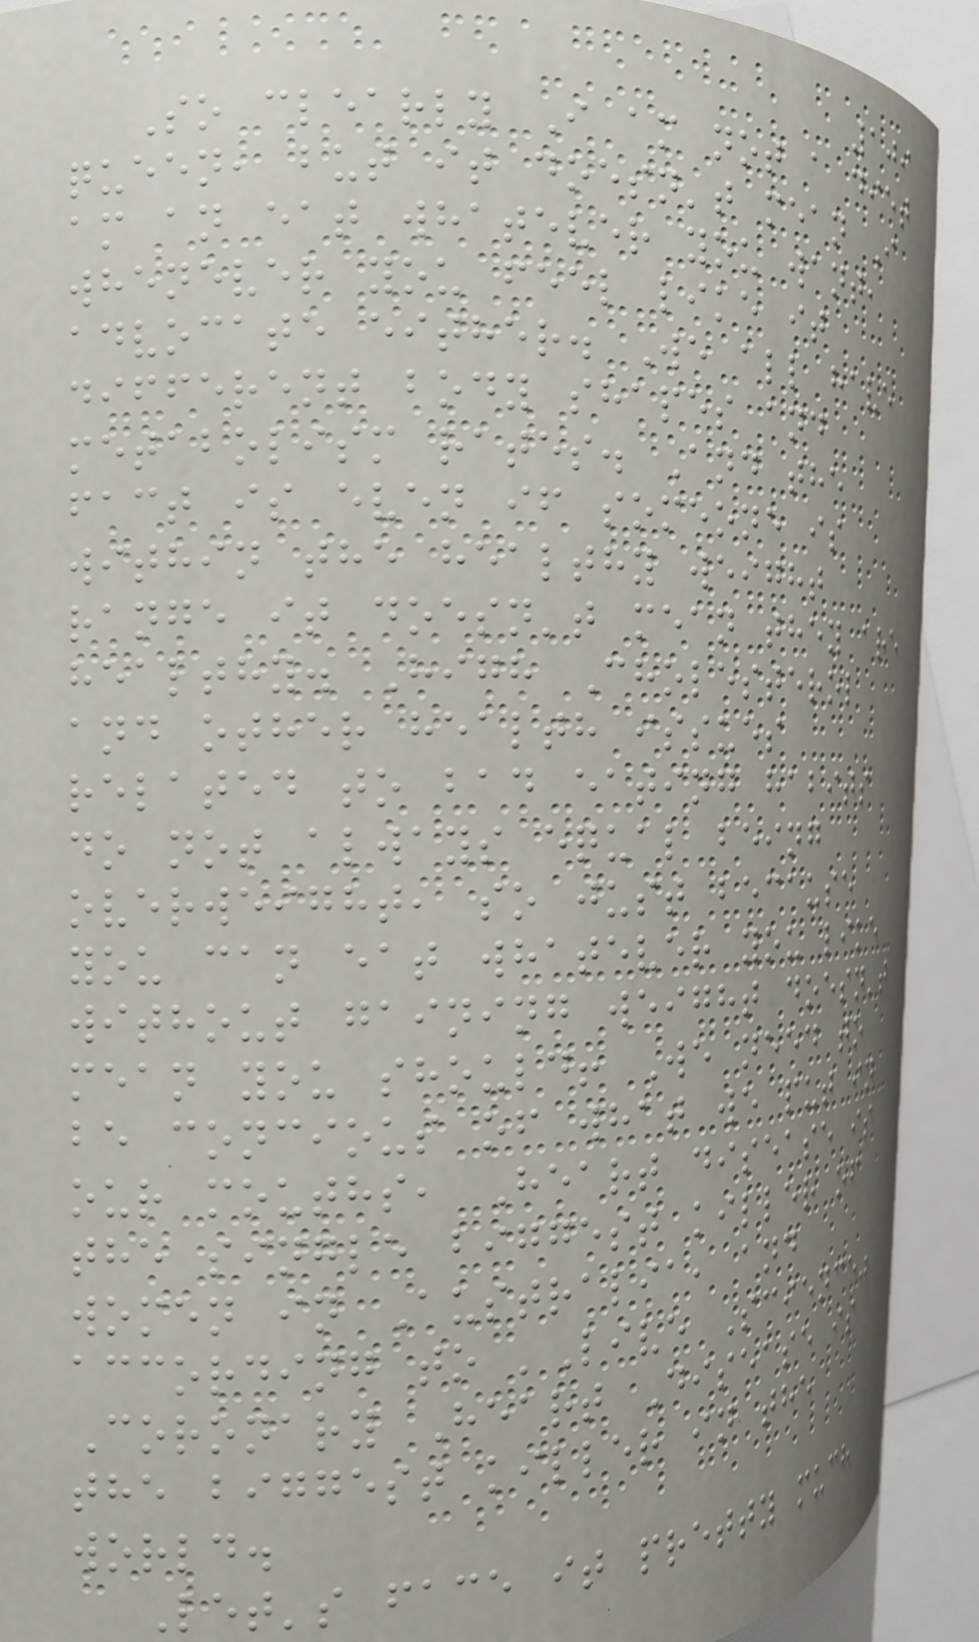109
So clearly I am not a diet
queen, but it doesn't mean I
am an eat whatever you want,
whenever you feel like it
advocate either. We all have
different body shapes and
metabolism rates. And the
fact is even if someone is
within the healthy weight
range it doesn't mean they are
healthy. High Cholesterol
and other health issues
related to bad eating habits
do not always equal being
overweight, so just because
you can eat whatever you like
without gaining weight doesn't
mean you should! We need to
be concious of what we put in
our mouths, Heart disease is
the single biggest killer of
women in Australia, and
according to 'Live Science"
Coronary Heart Disease is
the biggest killer in the
world.
Let's face it pretty much
